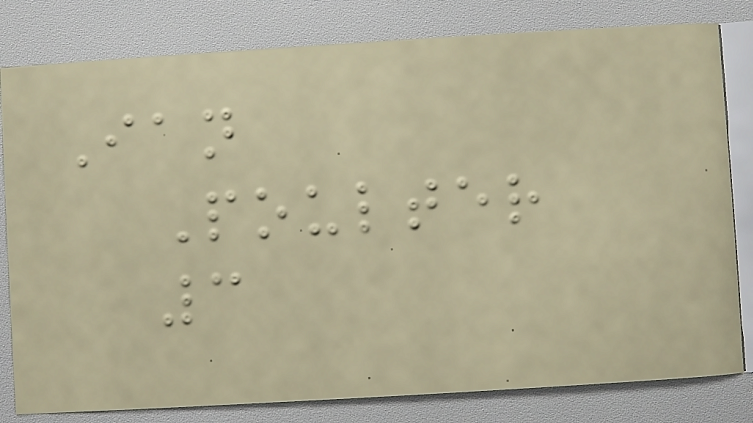Ian
Poulter
3
